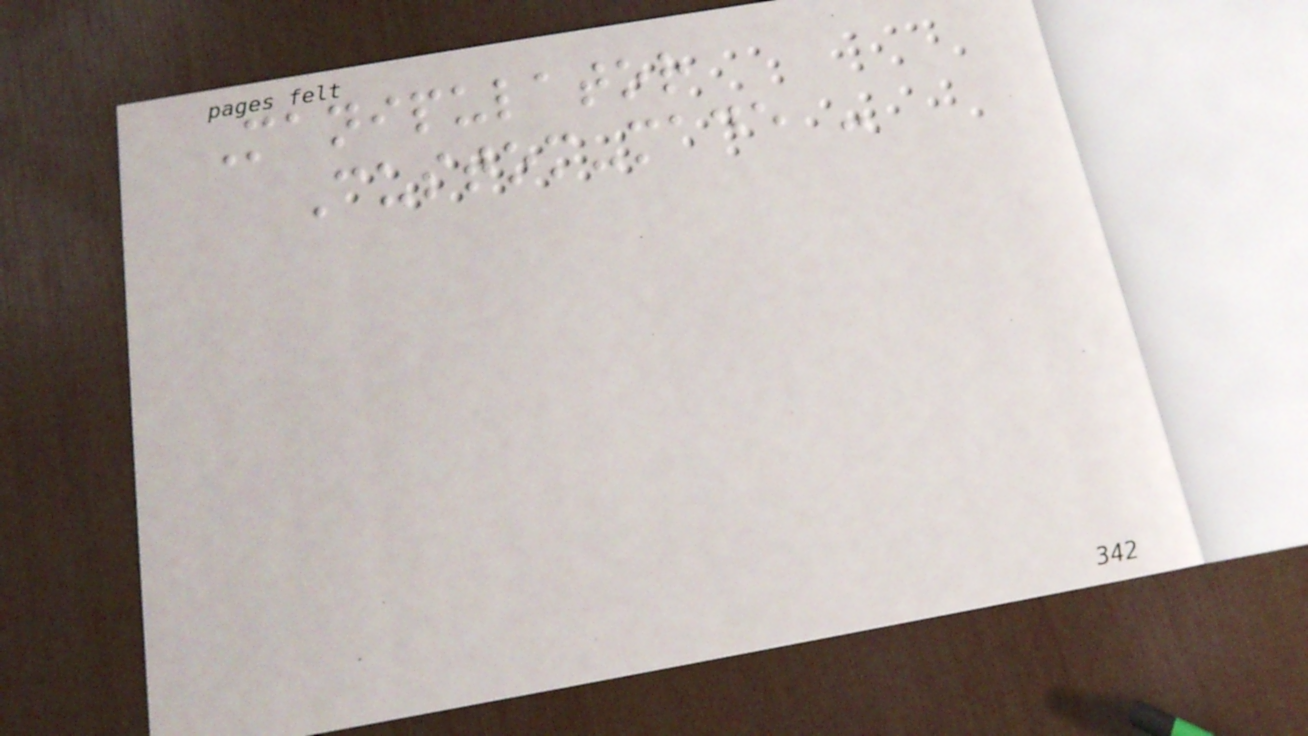Manipulator
Custom-made -
